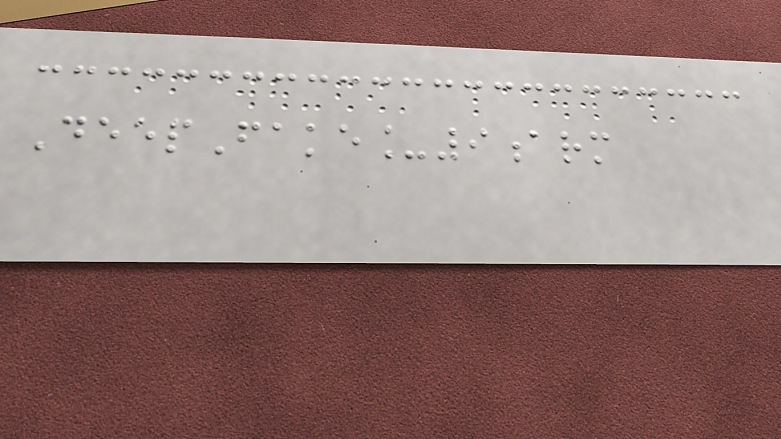DeepFake_9arm
